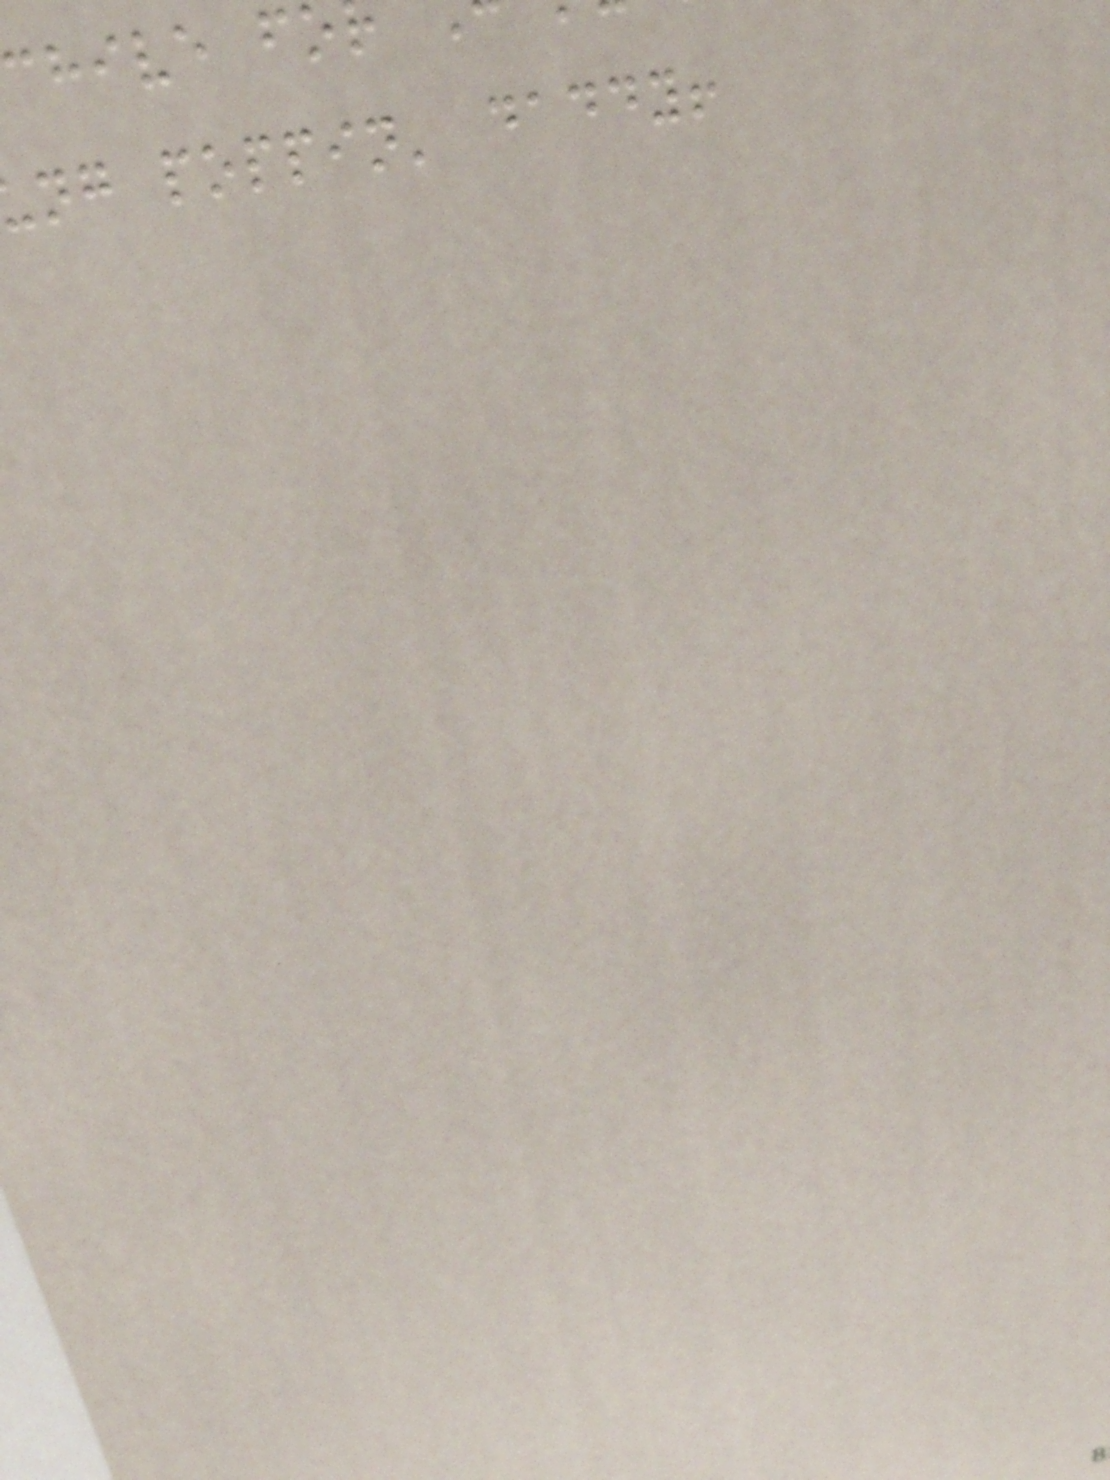chive fo
ng poppin' daddy!
